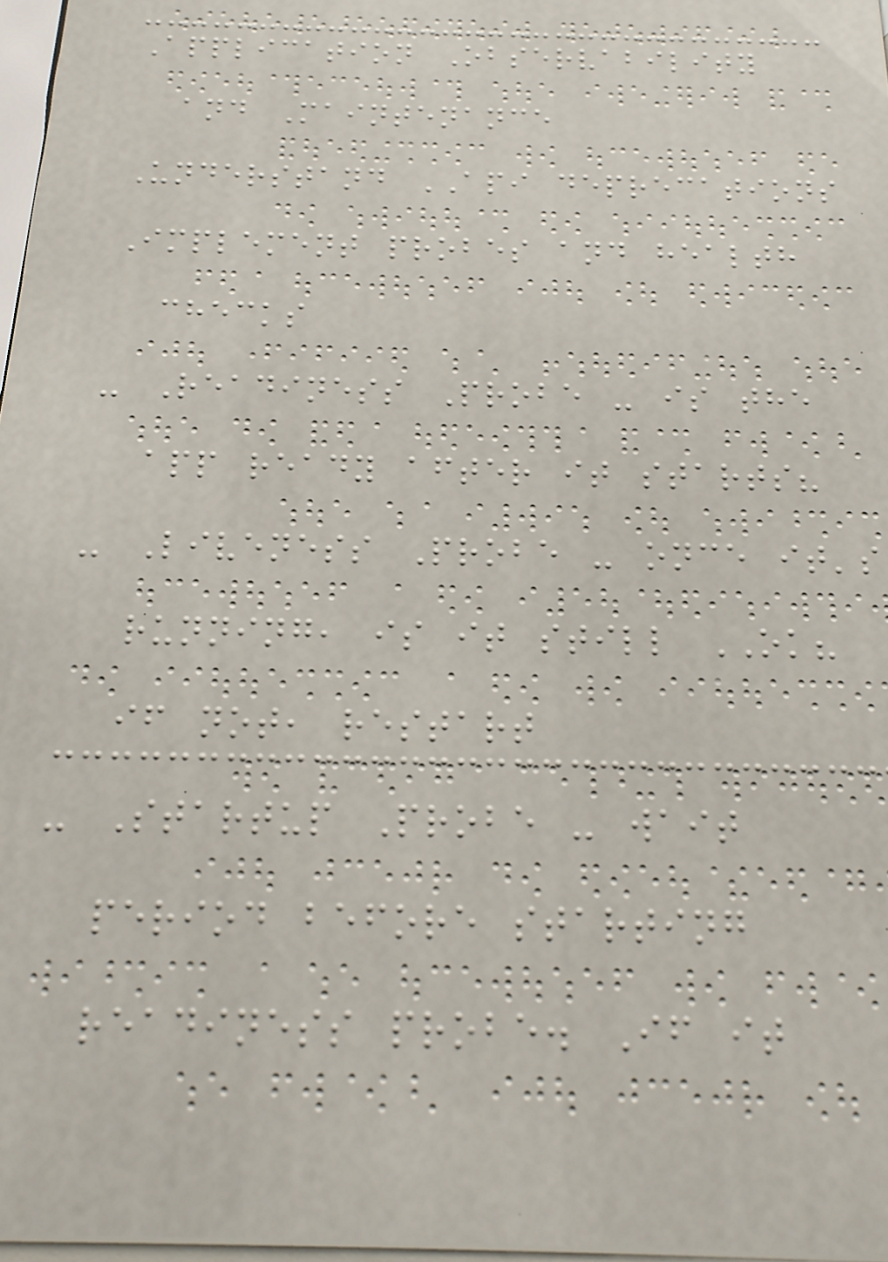Application Observability
and Maintenance
Understand API deprecations
Implement probes and health
checks
- Readiness Probe - is the
app ready after it starts?
- Liveness Probe - once it's
running, is it still OK?
if not, restart
- Startup Probe - wait
period before starting
readiness probe. If it
